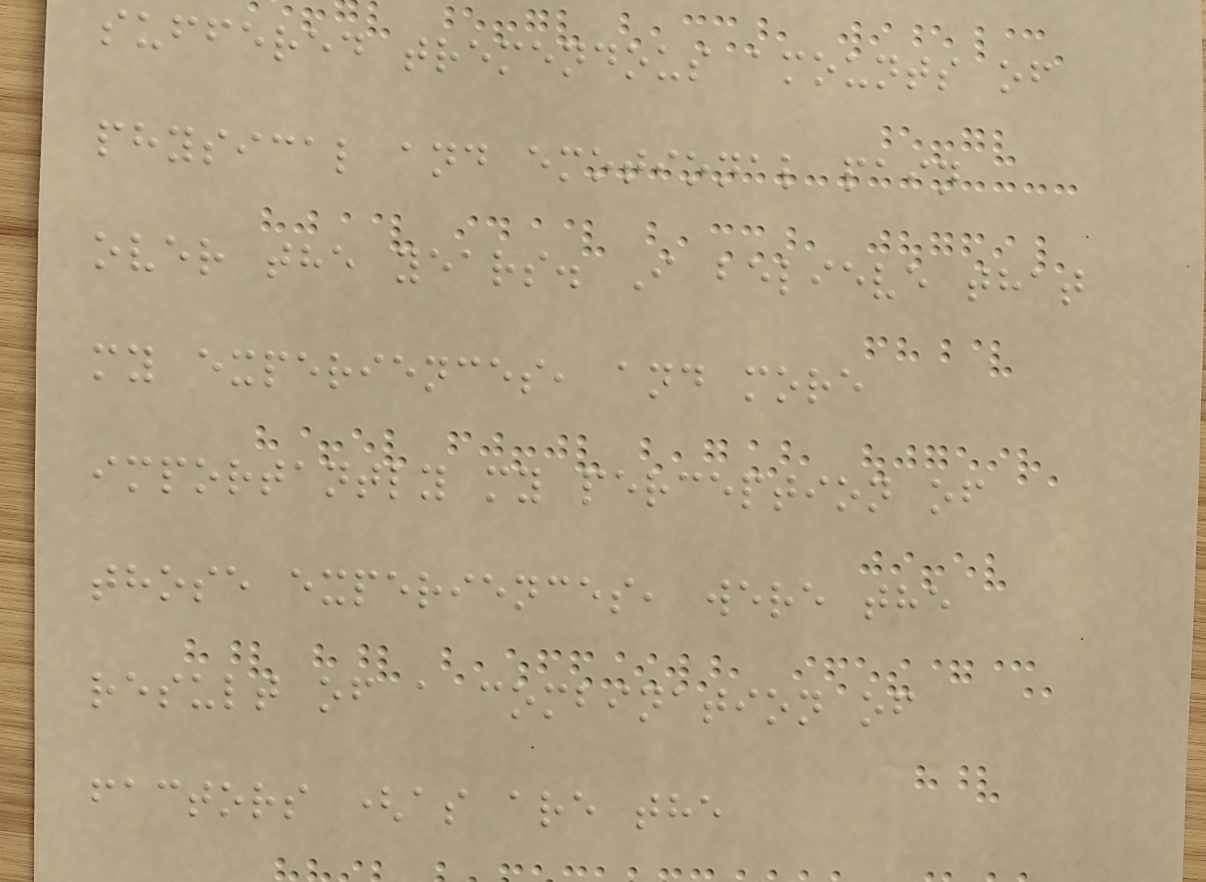suffered tremendous amounts of
physical and emotional pain
over the years. I believe that
my experiences, and more
importantly my perception of
those experiences, were the
result of a combination of
factors (as are the
